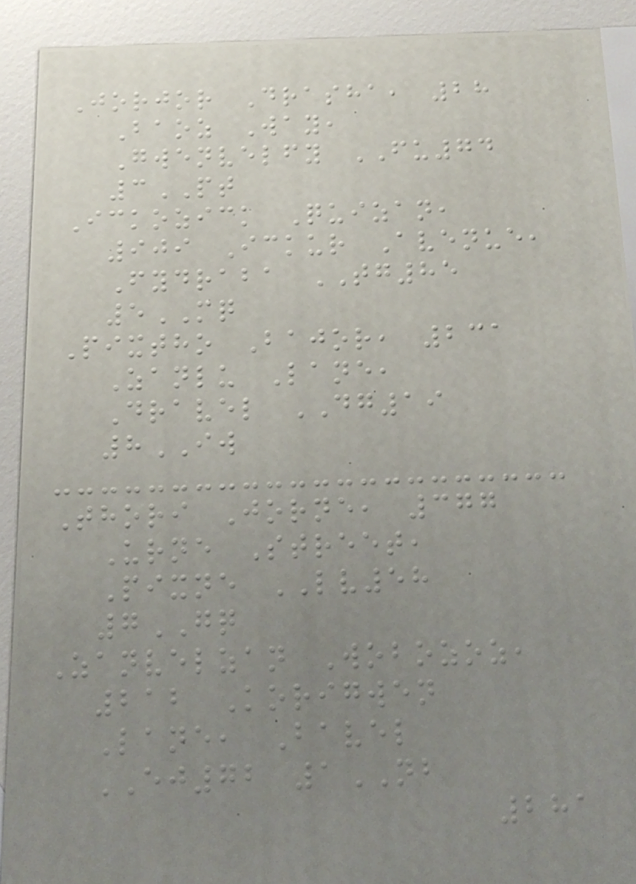Jorjor Drasha, 28
Baoz Way,
Gwenvelfy FU74
3PT
Ickozick Quizan,
909 Ickur Avenue,
Fydraba TG85
5MQ
Pixtho Bajor, 231
Zanlu Lane,
Dravel DG19
8IW
Thori Jorne, 377
Urne Street,
Pixne LV58
7GQ
Zanvelzan Wobozoz,
212 Korigwen
Lane, Bavel
EJ72 1NB
281
